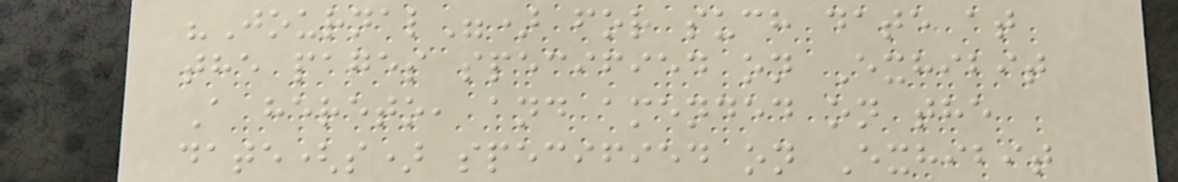"Journal") for such date at
the pages specified on Exhibit
A hereto, and amended on the
date(s) specified on Exhibit
